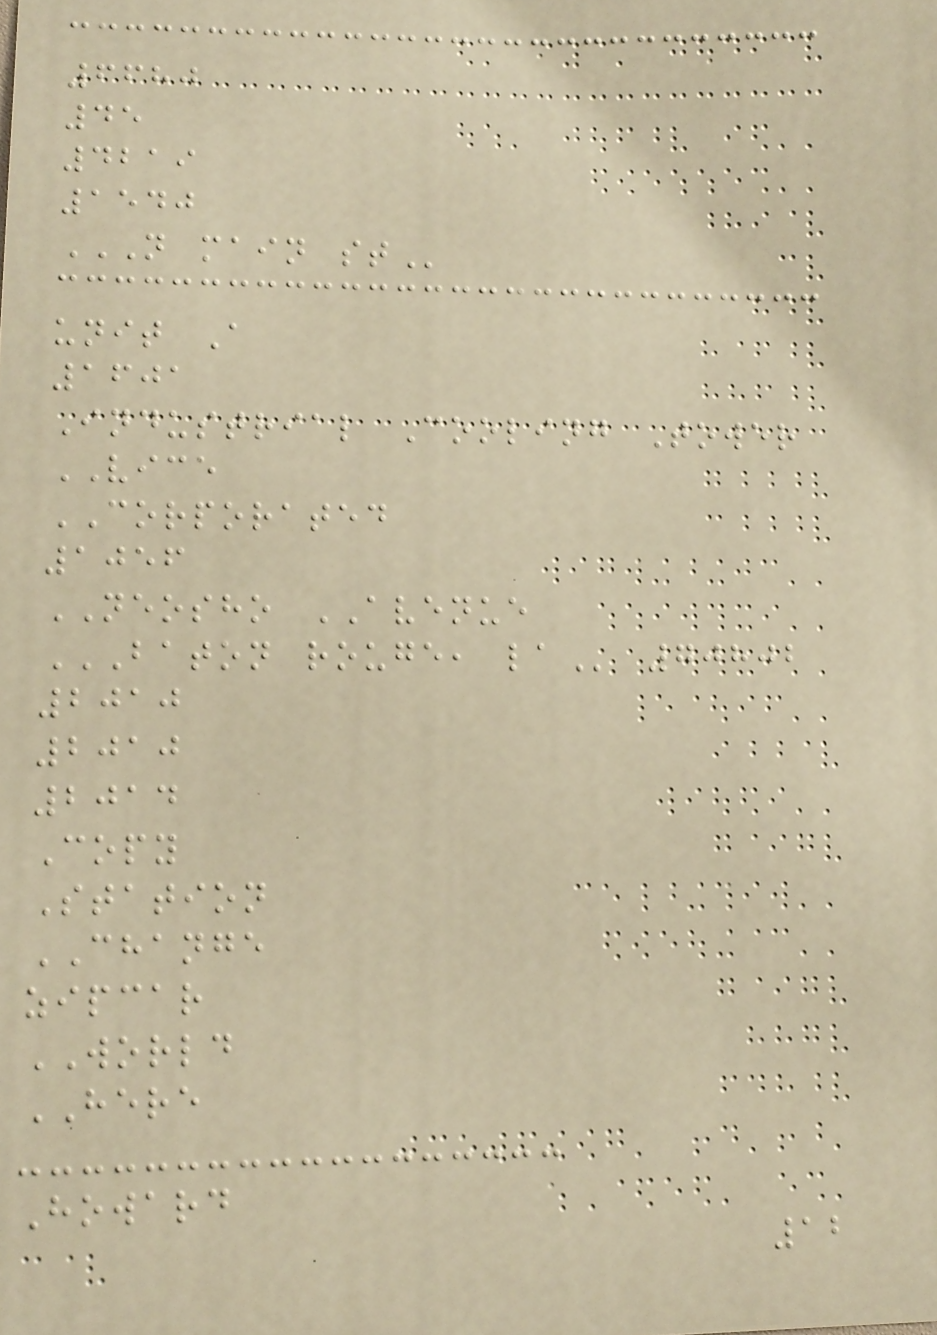6680
45
4219
1540
N MAIN ST
unit A
1601
Industrial Cooling Tower
VICE
CORPORATED
1056
NEOSHO AVENUE
BATON ROUGE, LA 70802
2010
2010
2014
Copy
Station
CHANGE
zipcar
WORLD
HERE
Howard
12
